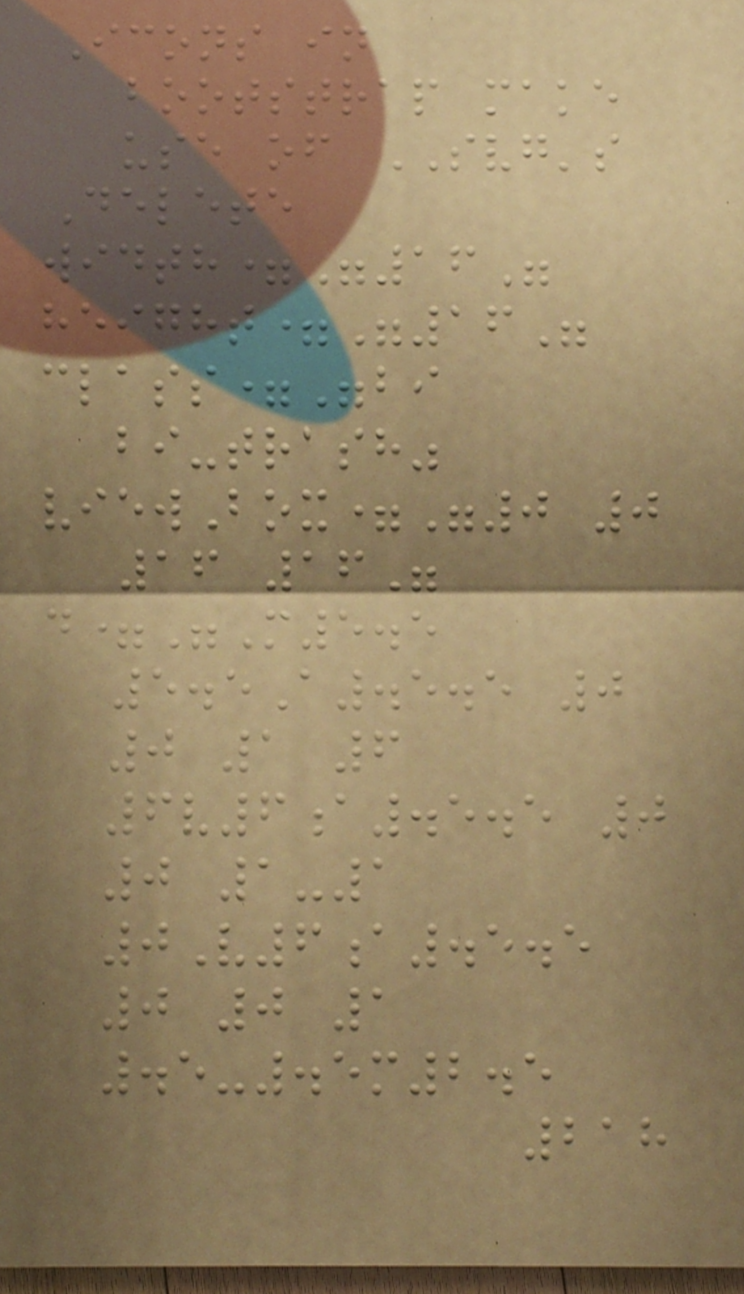Icons in
bootstrap make
use of SVG's
Delete
width="16"
height="16"
class="bi
bi-trash"
viewBox="0 0
16 16"
d="M5.5
5.5A.5.5 0
0 1 6
6v6a.5.5 0
0 1-1
0V6a.5.5
0 0 1
.5-.5m2.5
218
